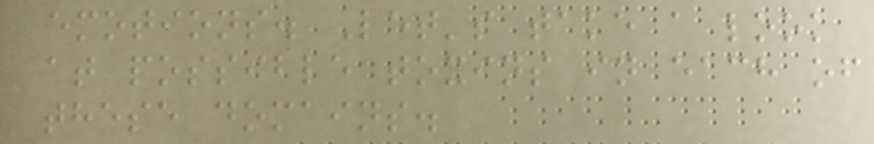emotions. Let's take a look
at possible toxins in each of
these domains.
